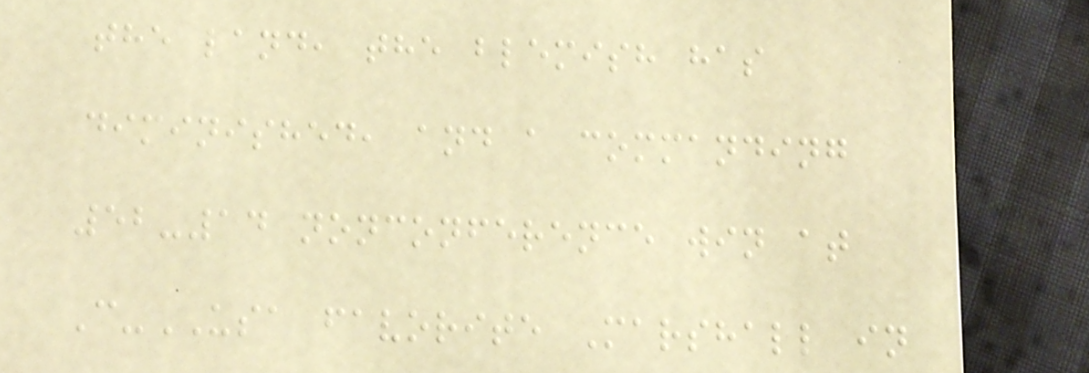the land, the blemish has
diminished, and a commanding
52-14 nonconference win at
C-USA favorite Marshall in
